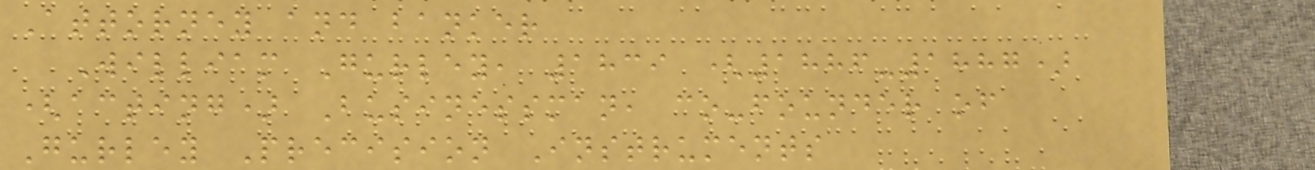Attorney and banker
William Gurley, 1839 (1886-1887)
(acting) Businessman, co-founder of
Gurley Precision Instruments
